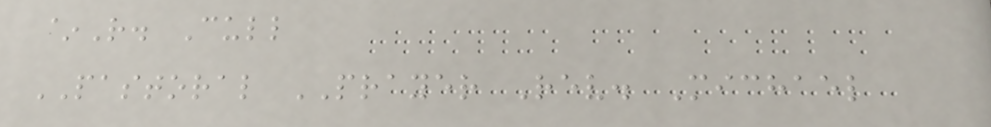~R. Cull
PASTORAL PRAYER Rev. Michael
